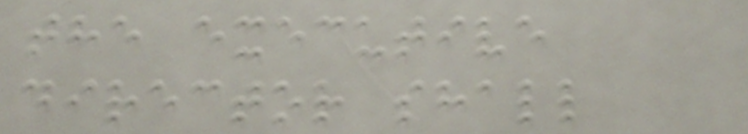the executive
director shall
